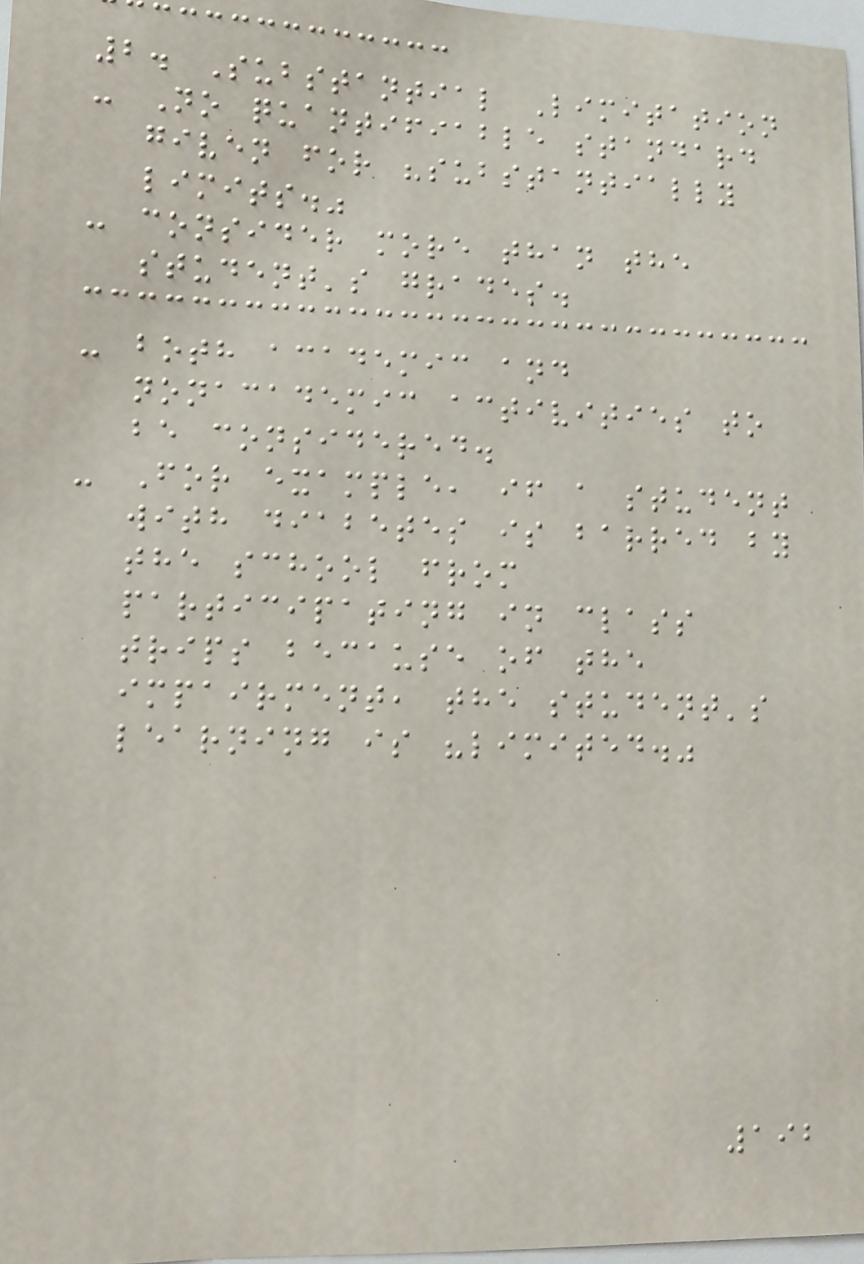2. Substantial Limitation
- No quantifiable standard
given for "substantially
limits."
- consider more than the
student's grades.
- both academic and
nonacademic activities to
be considered.
- For example, if a student
with diabetes is barred by
the school from
participating in class
trips because of the
impairment, the student's
learning is "limited."
192
